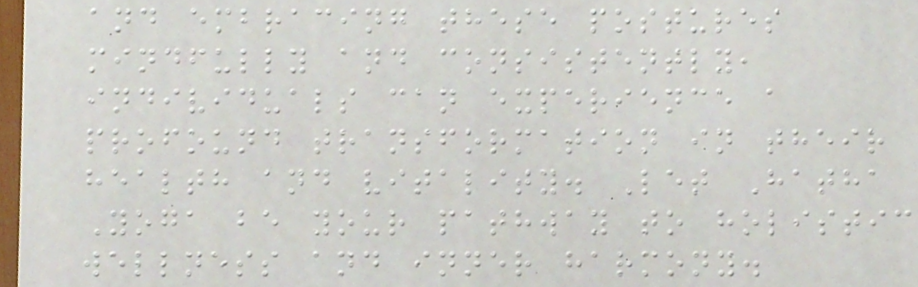and embracing these postures
mindfully and consistently,
individuals can experience a
profound transformation in their
health and vitality. Let Hatha
Yoga be your pathway to holistic
wellness and inner harmony.
